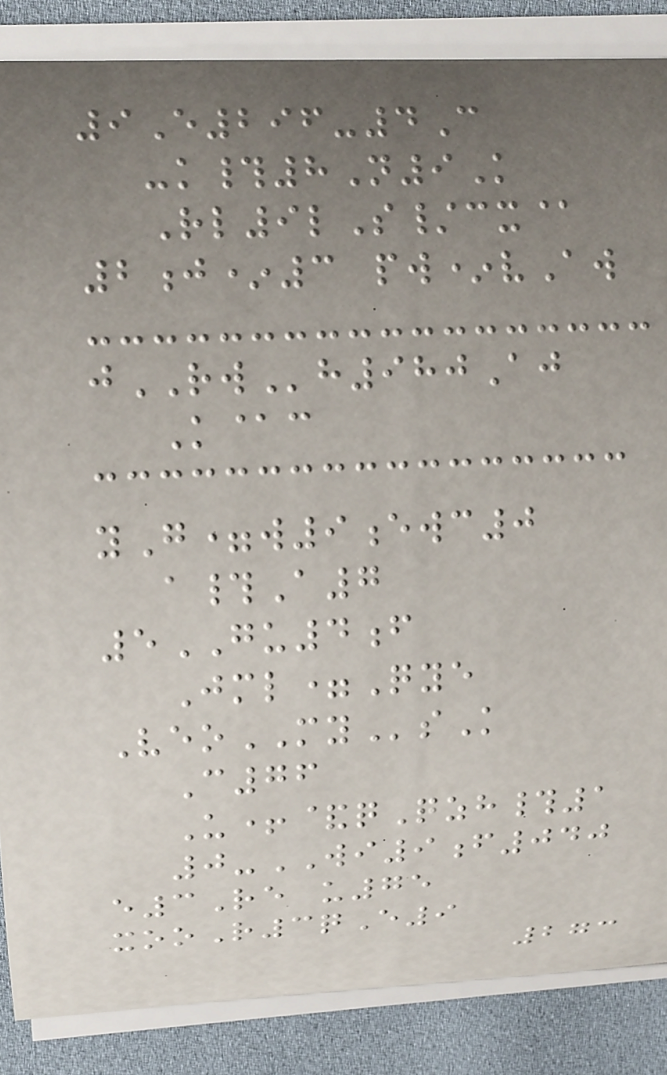9E296-4C
-k#8N9K
Rl9lS/cx@
2j*3 pw*vAw
jRWh980Aj
K@c
yG=w9ewc0
a#A7
5GU4f
Jml=Qye
VeoMYsK
C76
U+&qQzh#1
0-WI9f040
e3Re u75
xooR3qE9
273
